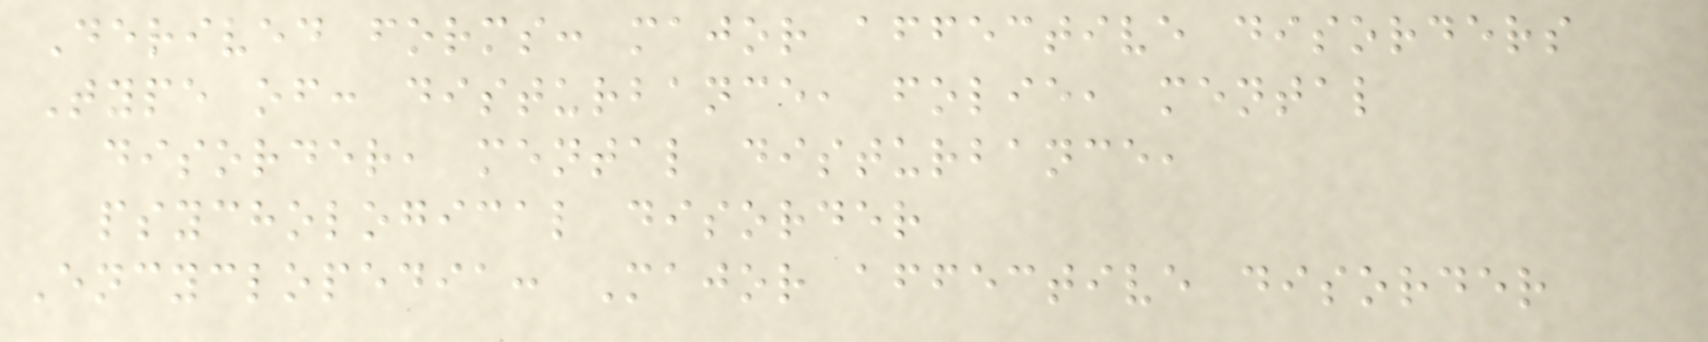Derived forms: major affective disorders
Type of: disturbance, folie, mental
disorder, mental disturbance,
psychological disorder
Encyclopedia: Major affective disorder
